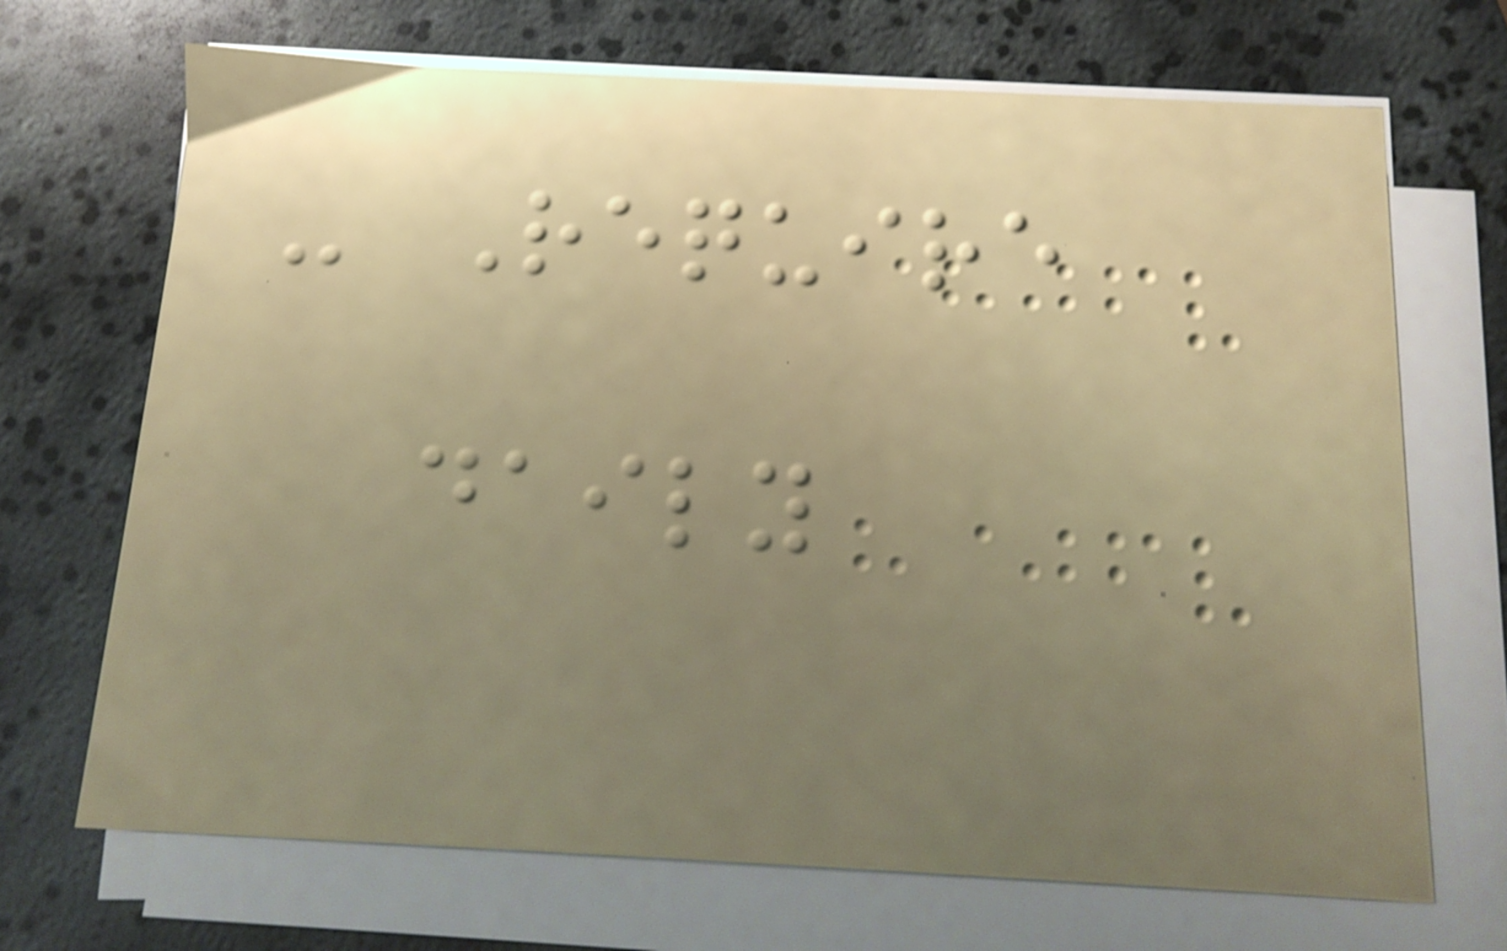- Require
daily
